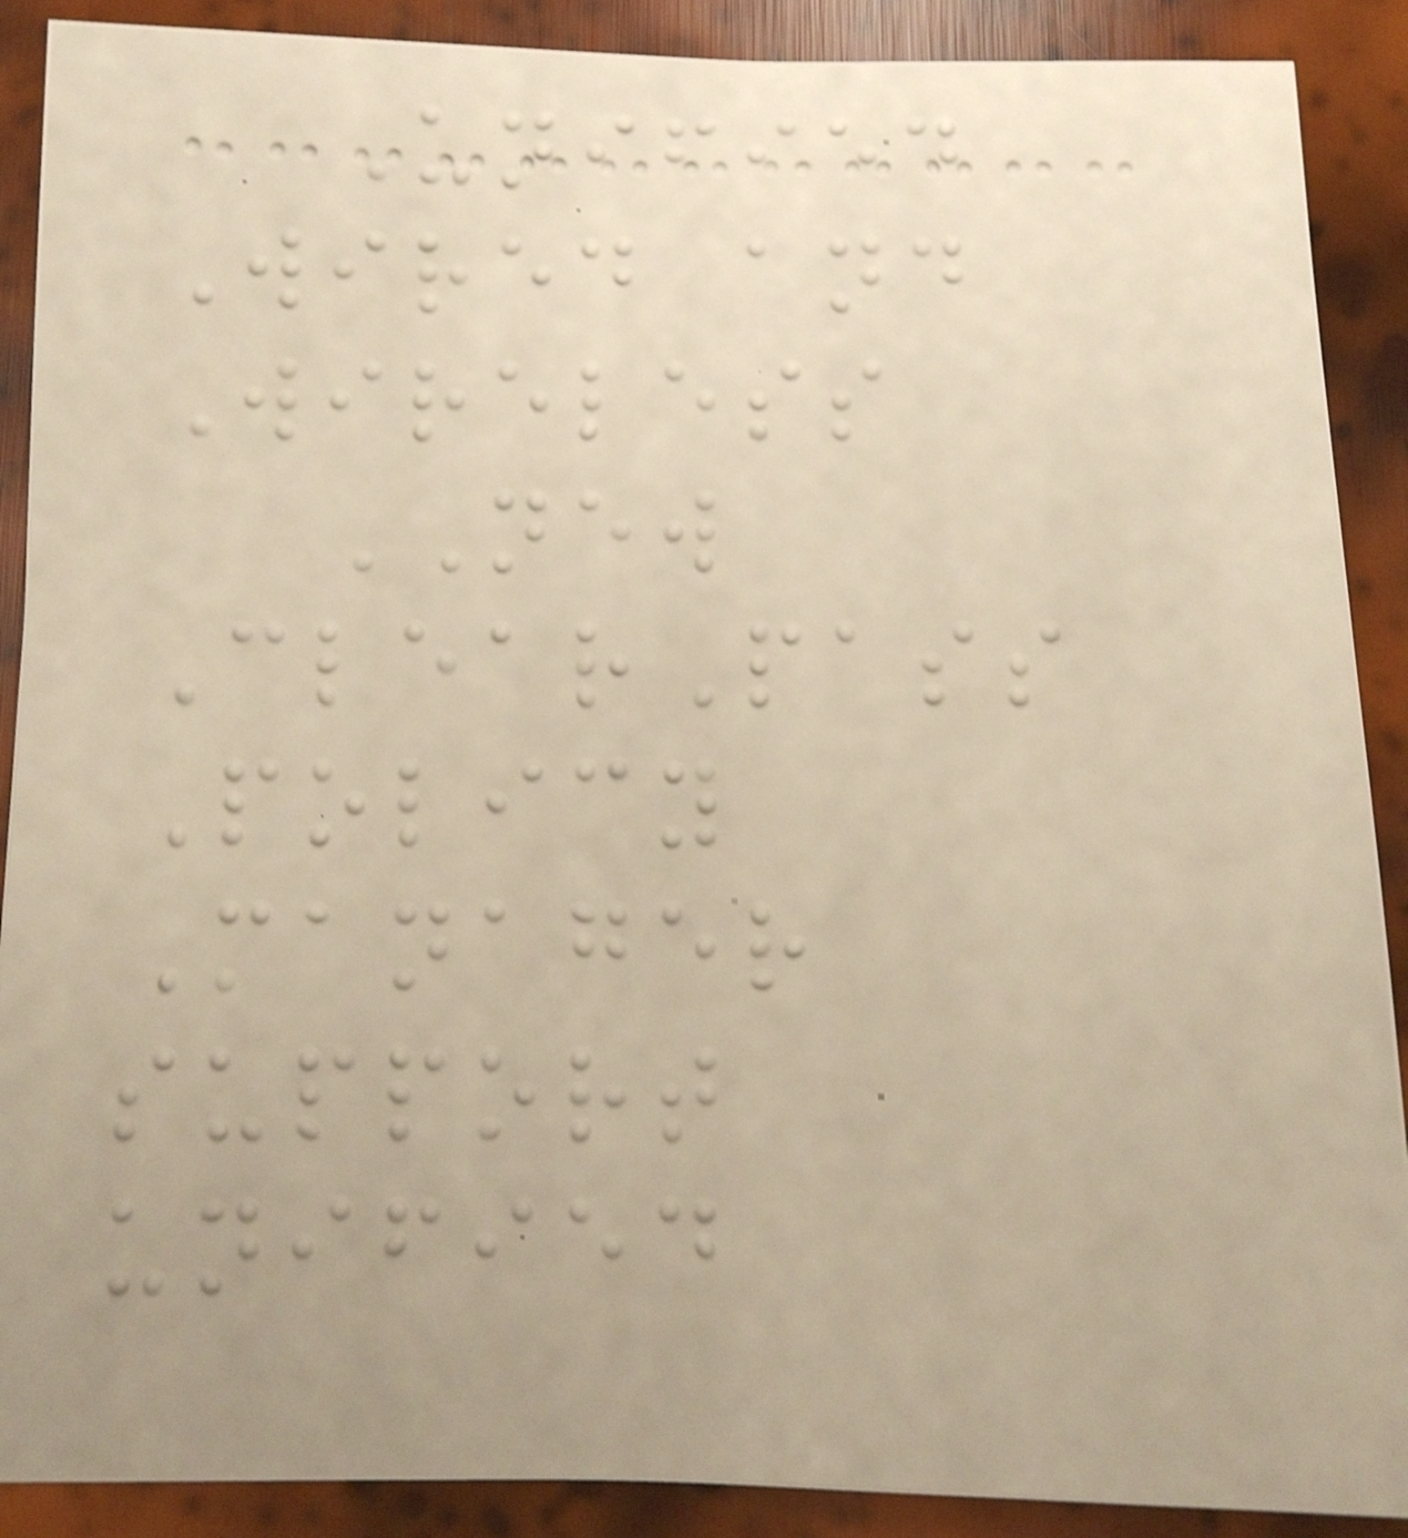Unified
Wired and
Wireless
NEW
ClearPass
Policy
Manager
support
unified
